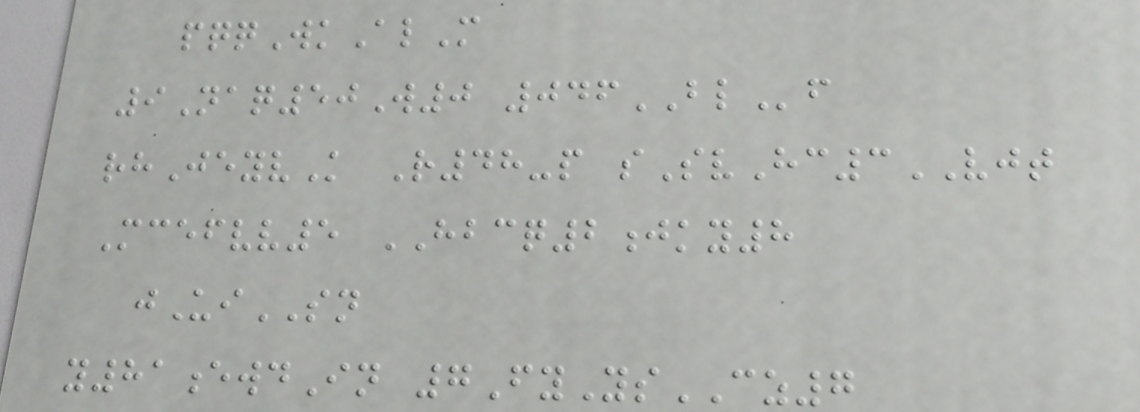pqqWkAlM
9Naq50W0 046BLf
rhJeyvK R48-p sSvHc3VJT
Mcefvv5 HBCQ2jky8
jUiSN
y81ewdIn 7FyYsCZ7
